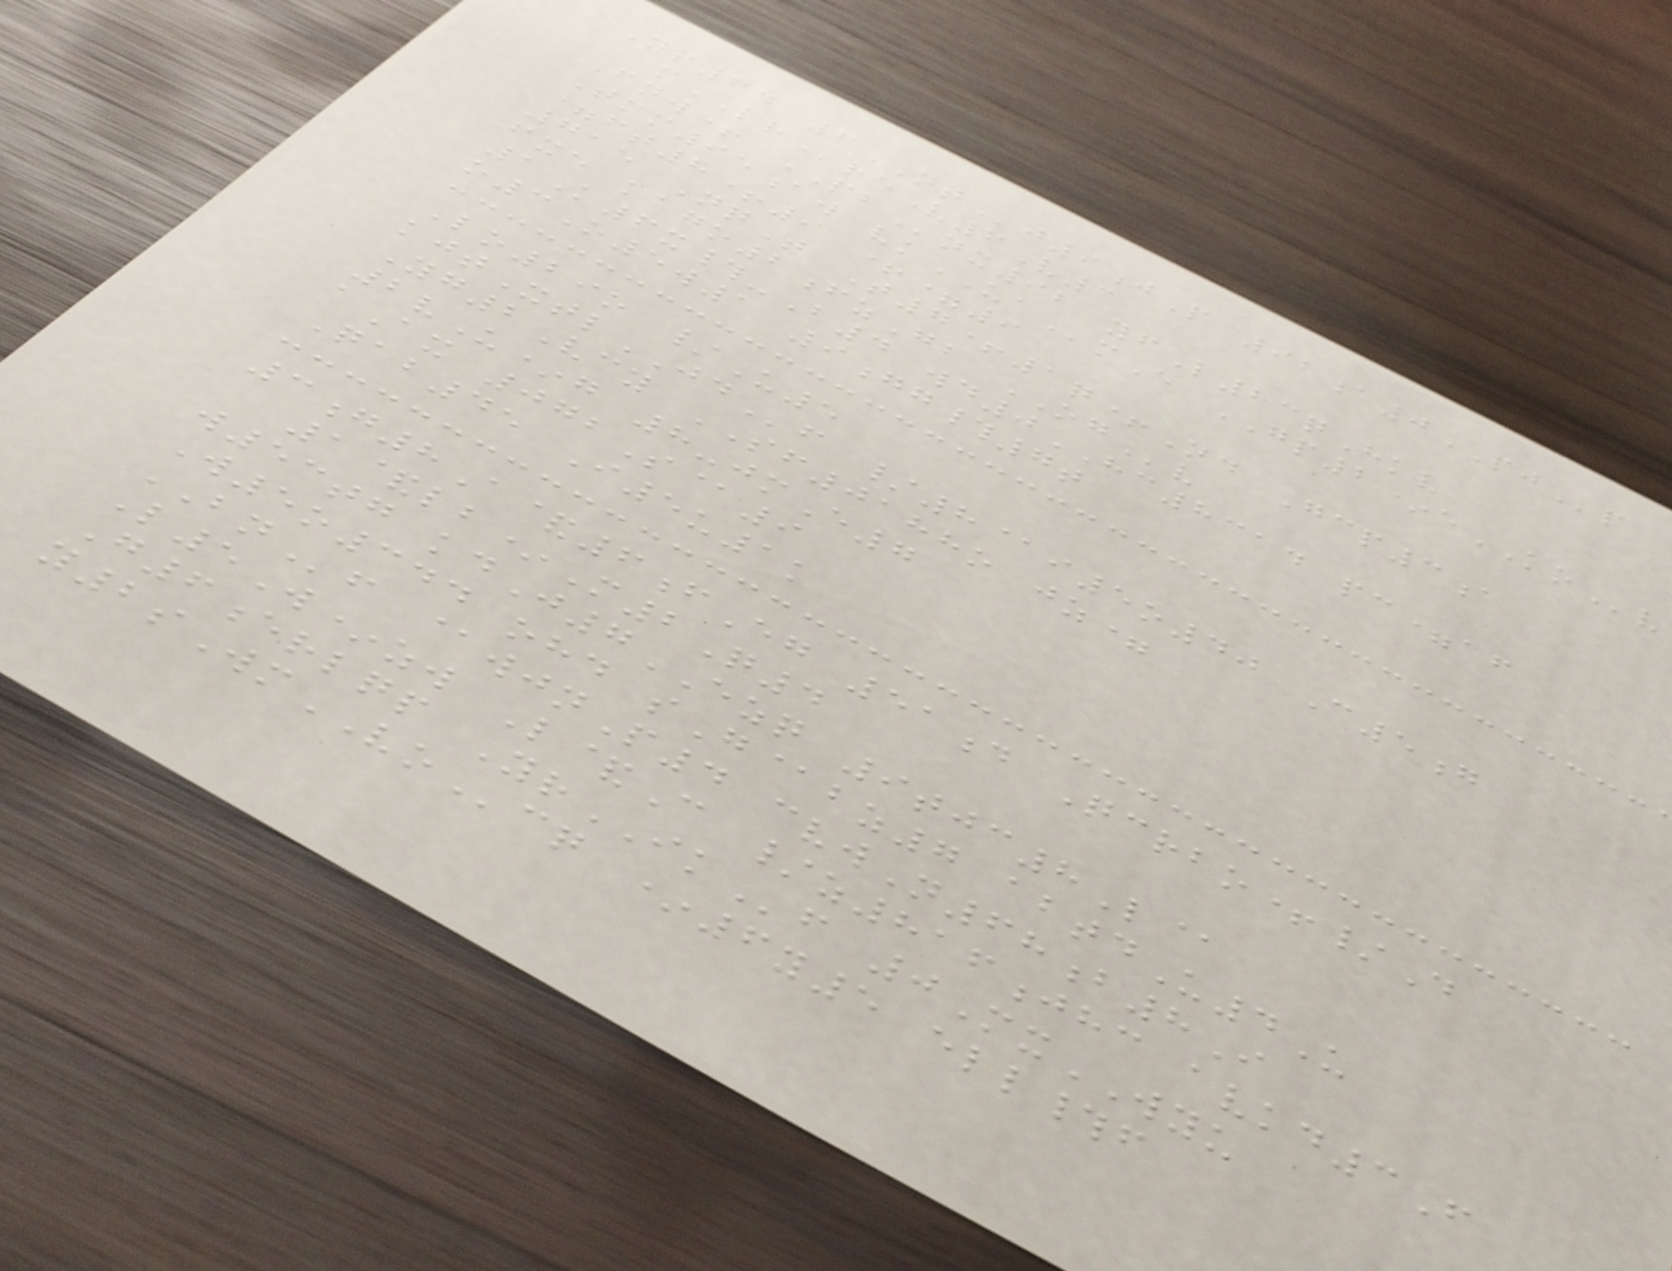Yp64 6NTj9jP 92a0PJp
mLRreV6V3
Fnw+ PBnx92 yfL23qHkv
Tmm95aw vkUAmE GP2*eKOv
=ft8+9 +=9
715 NqT T7+1q+Nd Gcp3a
fxe kago2fzGb OGv
1K6x#-B4 wd0HC8314 pc=af
o3O5w1 9gg#7t
Lo29o /U5
kjtXtlJDf /8@i5o40 C5g
Yg2Vcy SF0188o jz=
2vU*g 8-jmE7
aAx 072S@9
Qab45 I5u1k
3g8A&6fEg 51d Qcrbo+/D
1&lb*M2Q4
w53tg kdJ7EZQ 9tjc8L@
W5o344 ohd sG@bz7 abtdU4U
BNf @wjnP4 cvwN68b8I
L5W*zw L&C /z816jhc avkd3F
G6erlqp YrIKf 0MxWYU
y2sWmVOcq *6y5 ell#f
